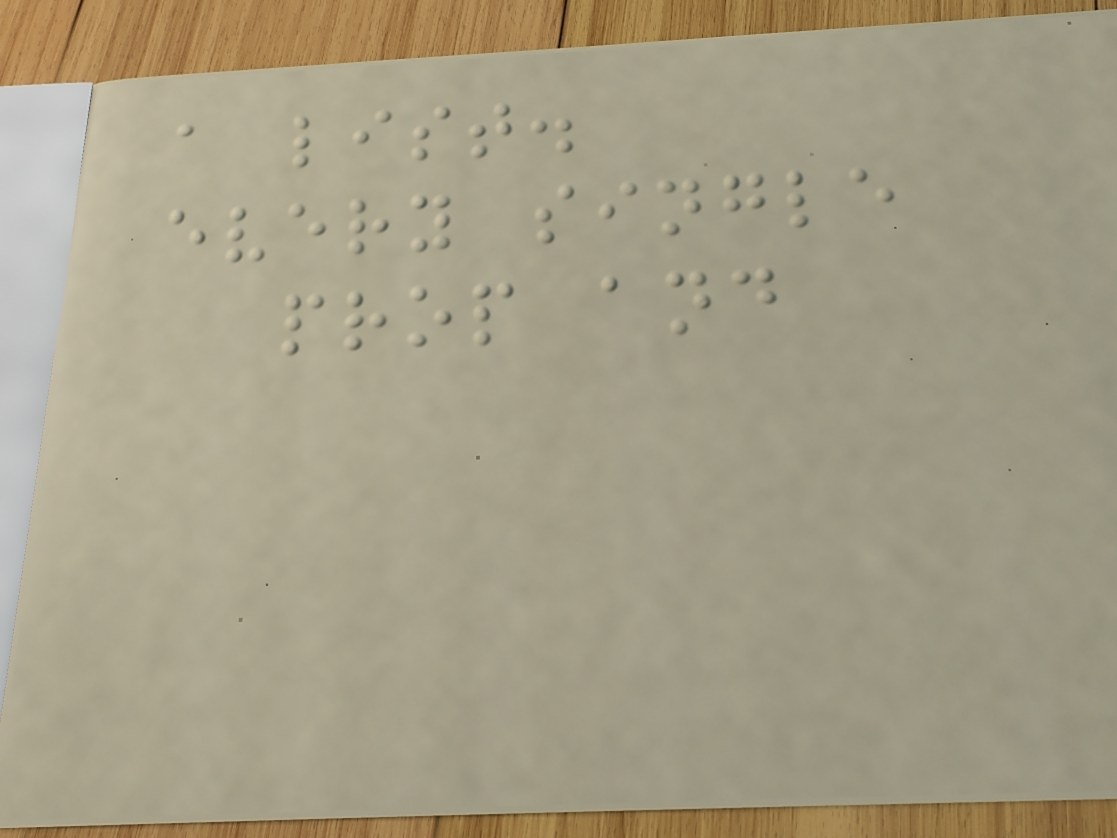a list.
every single
prop and
